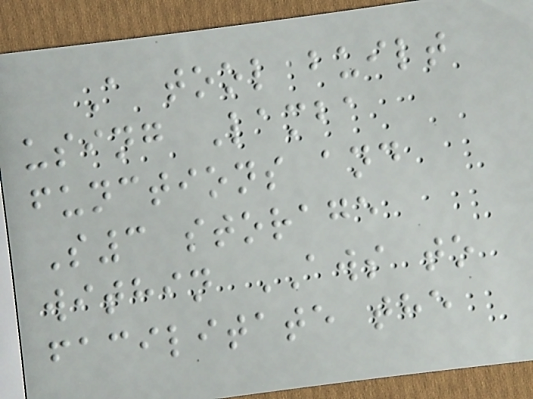A tool built
using Lamba
functions and
S3 storage
within AWS to
facilitate the
